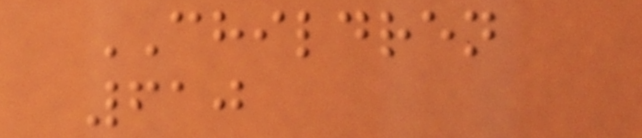CHILDREN
610
